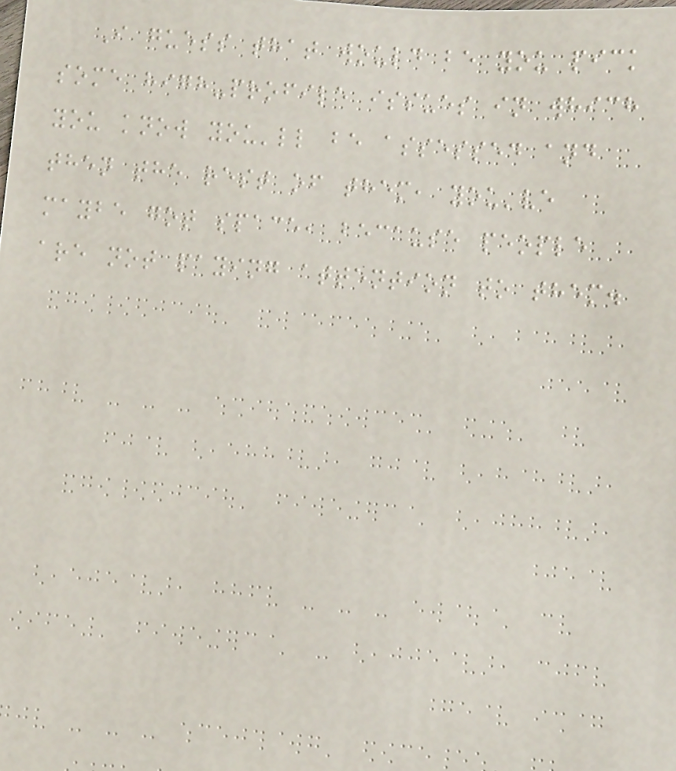I guess that would be you pick
some high-profile issues in which
you know you'll be assessed and
then the rest of them, you've
maybe got space, because people
are not paying attention to them.
